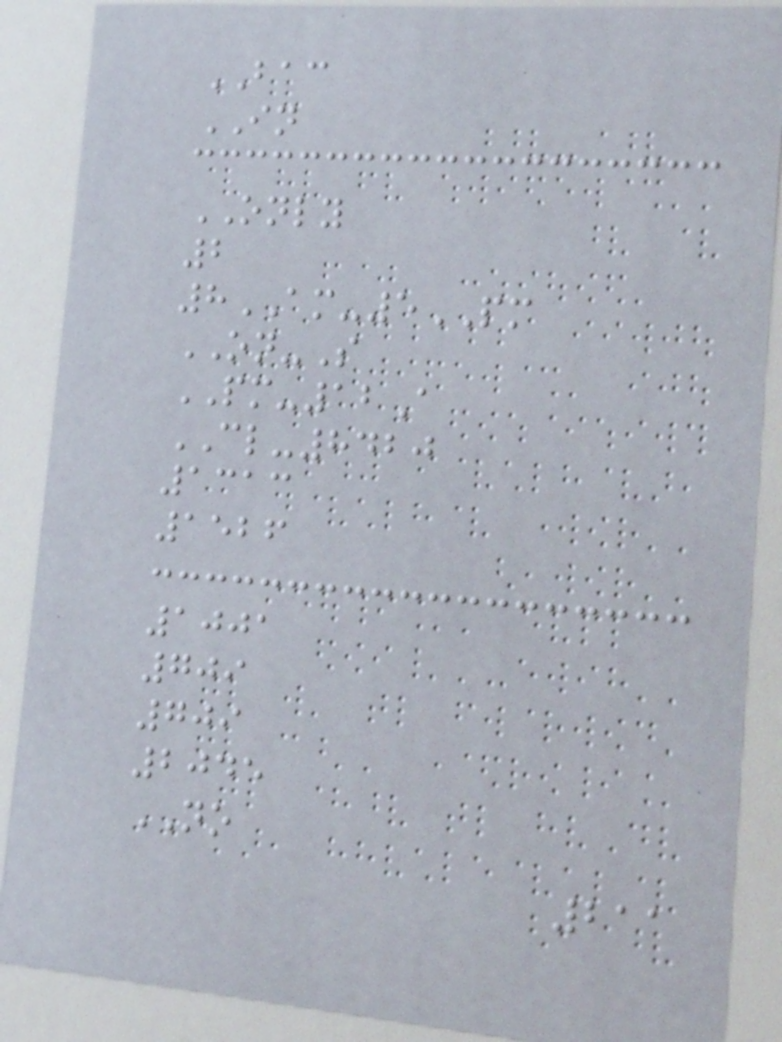BAC
IN
ONLY
2
8AM-5PM
ON-S
PM-12A
CL-8420
1313
1526
1001
709
709
2045
NO
211
